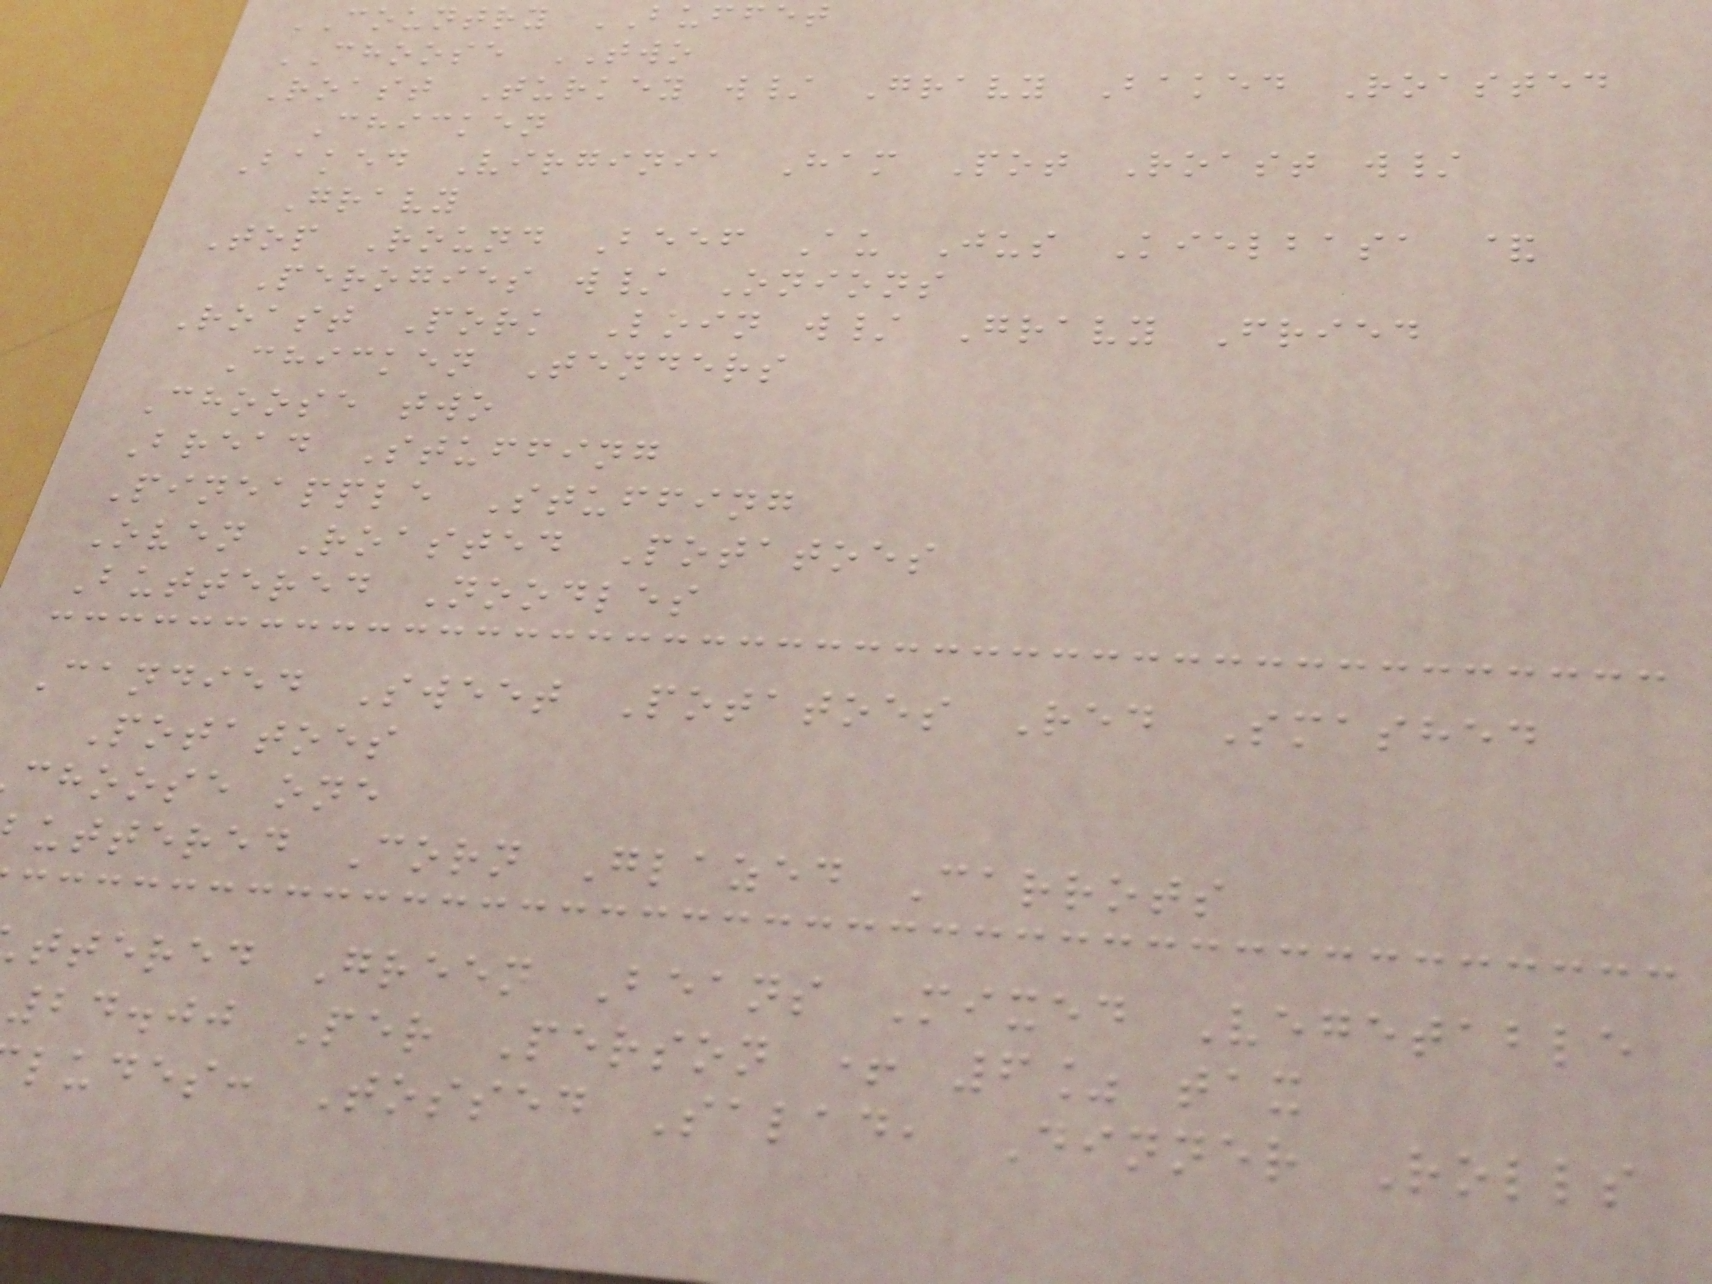COUNTRY BUFFET
CHOOSE TWO
Roast Turkey w/ Gravy Baked Roasted
Chicken
Baked Virginia Ham Pot Roast w/
Gravy
Top Round Beef Au Jus Kielbasa &
Perogies w/ Onions
Roast Pork Loin w/ Gravy Fried
Chicken Tenders
Choose two
Bread Stuffing
Pineapple Stuffing
Oven Roasted Potatoes
Buttered Noodles
Candied Sweet Potatoes Red Smashed
Potatoes
choose one
uttered Corn Glazed Carrots
ttered Green Beans Mixed Vegetable
24.00 Per Person + 6% tax
ludes: Tossed Salad, Dinner Rolls
